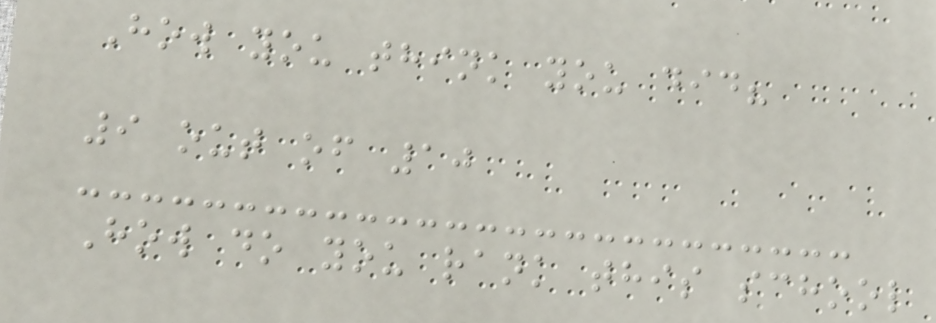How you think you did?
9 out of 10
How do you rank this school
